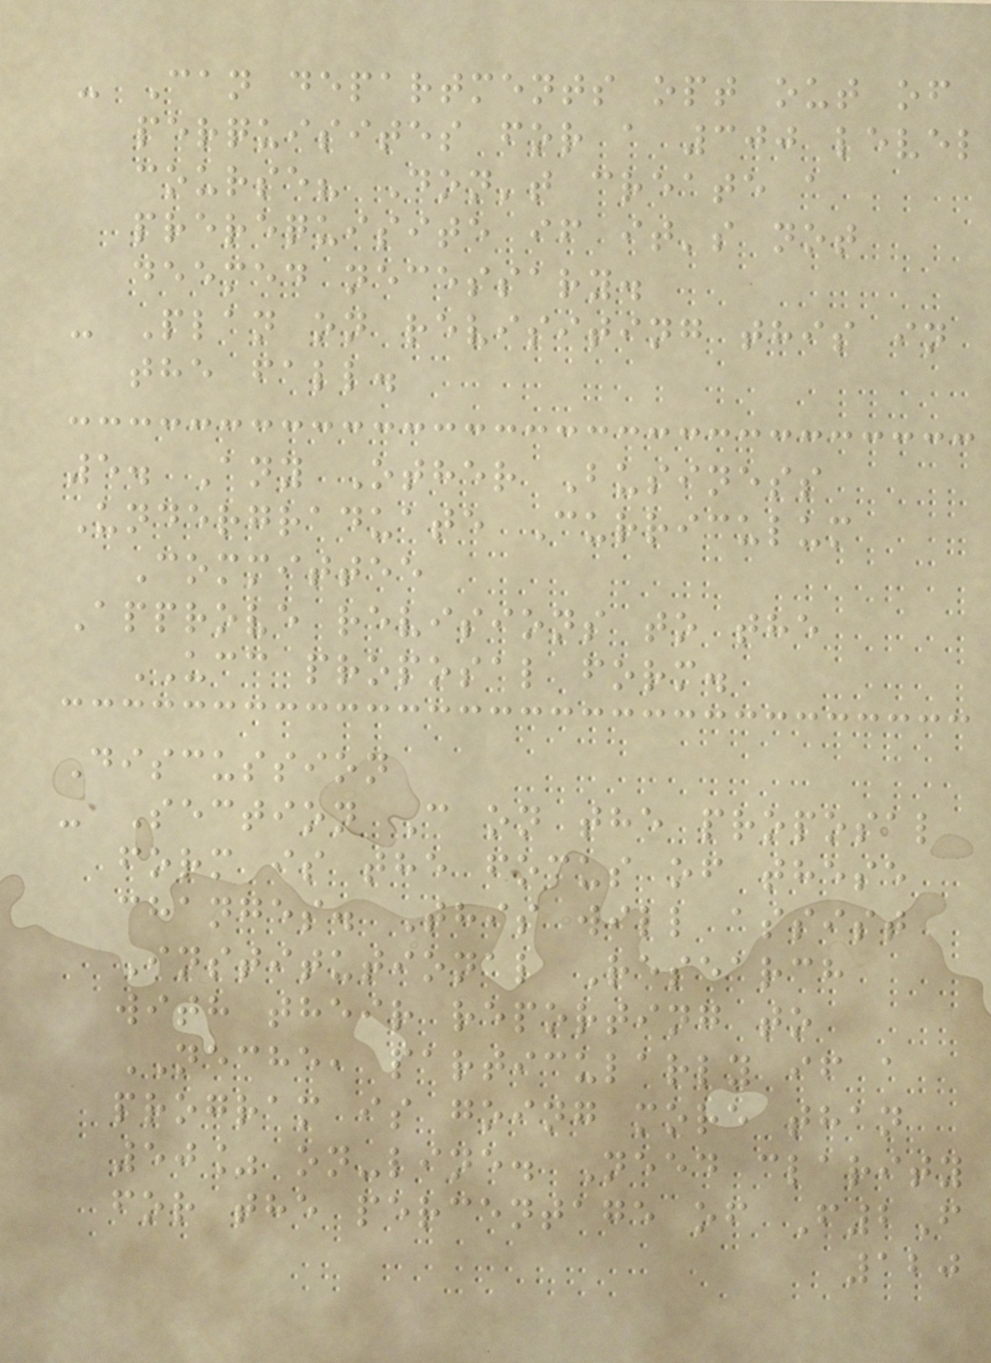- Can departments opt out of
perquisites for a 300 level
course? Don't create a
prerequisite if it's not
deemed necessary.
- Plan on revisiting this in
the fall.
5. Any Other Business
Undergraduate Curriculum
Committee
Approve revisions to the
UCC proposal form.
Discussion
- Section C on the proposal
form is the focus of these
changes. This will assist
Institutional Research
with their reporting to
NECHE, particularly if a
program is going more than
50% on-line. Need clarity
for the percentage of F2F
120
